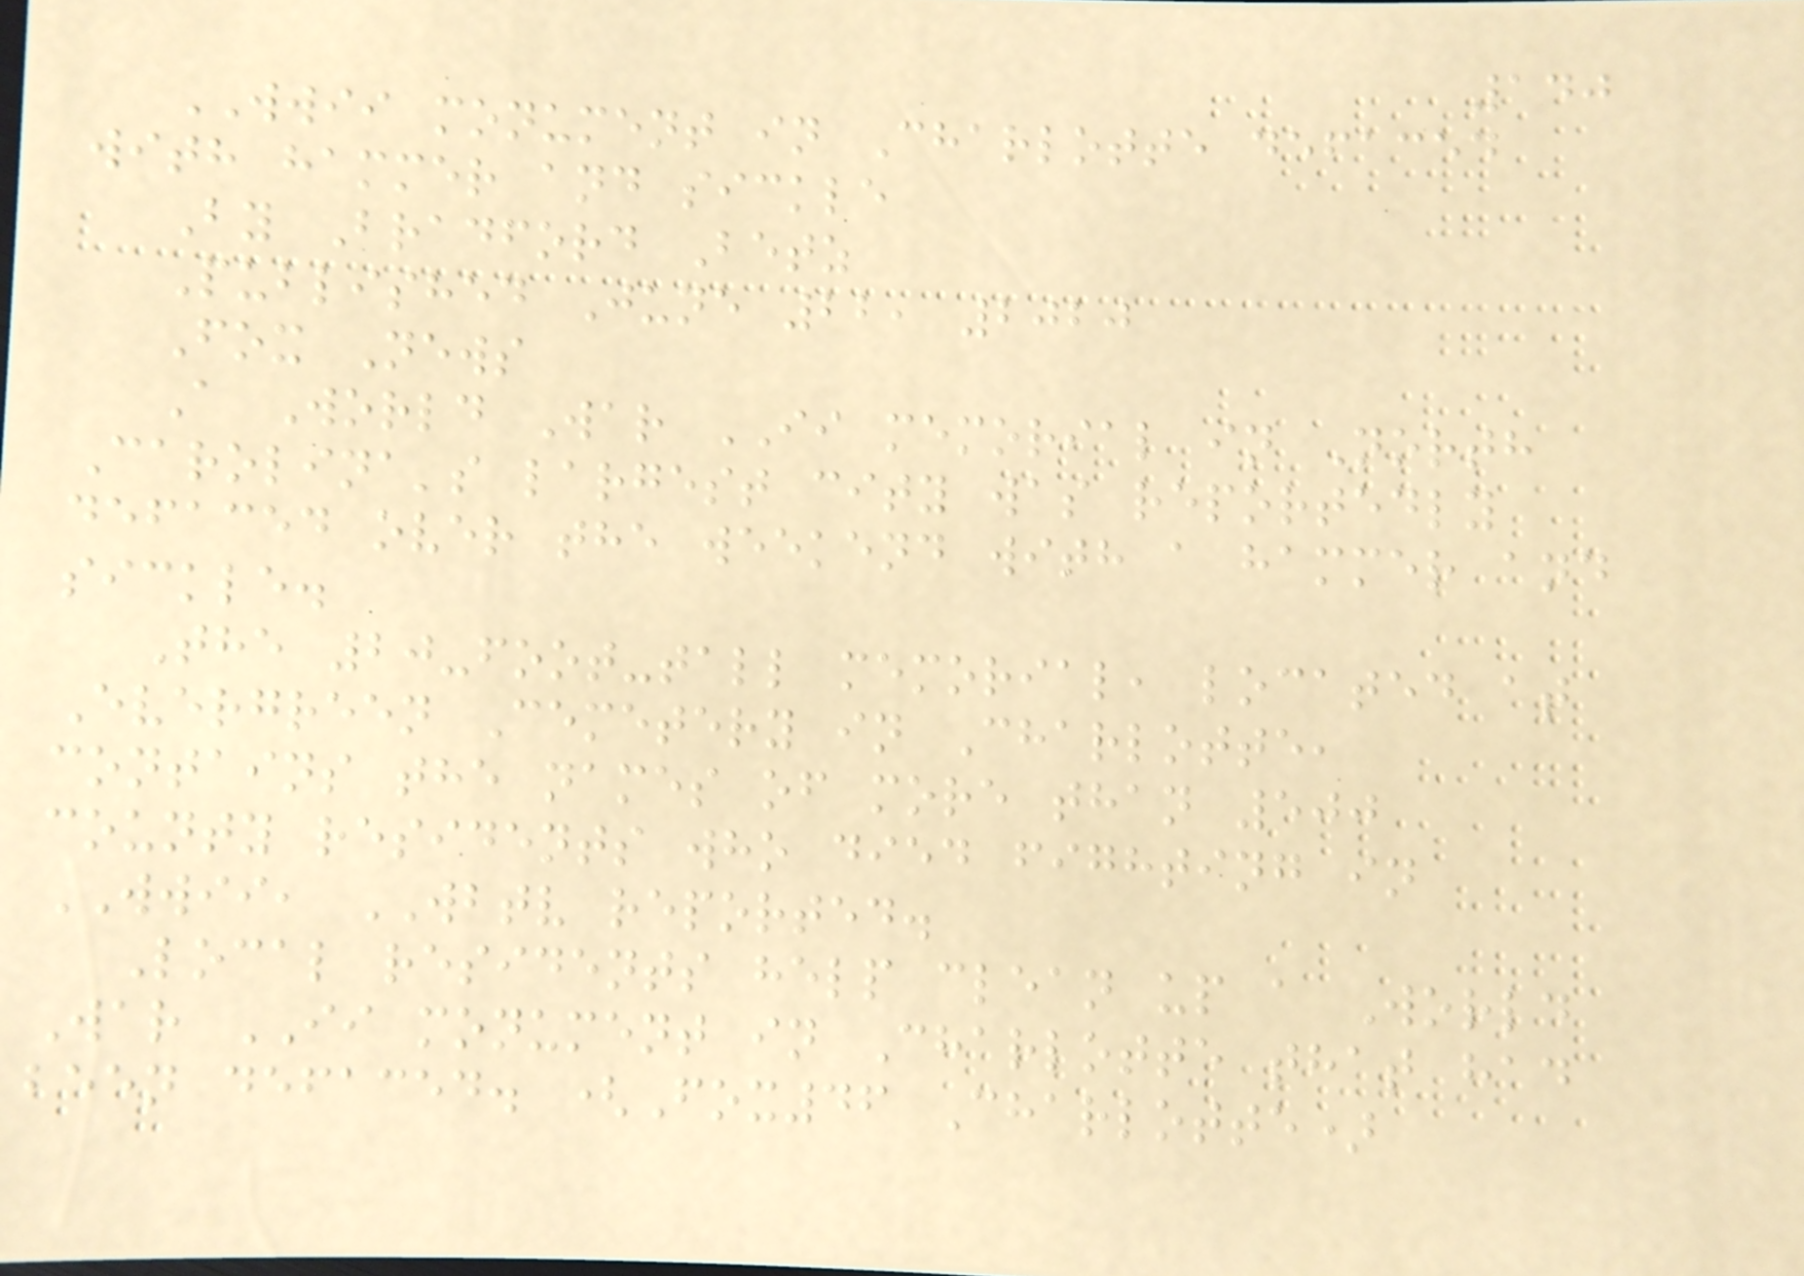140
WWII monument in Charlotte defaced
with hammer and sickle
By Bradford Betz
Published June 22, 2020
Fox News
A World War II memorial in North
Carolina's largest city was reportedly
defaced over the weekend with a hammer and
sickle.
The 20-foot-tall memorial, located at
Evergreen Cemetery in Charlotte,
contains the names of more than 500
county residents who died fighting in
WWII, WBTV reported.
Local residents help clean up a World
War II monument in Charlotte that had
been defaced. (Fox46 Charlotte)
